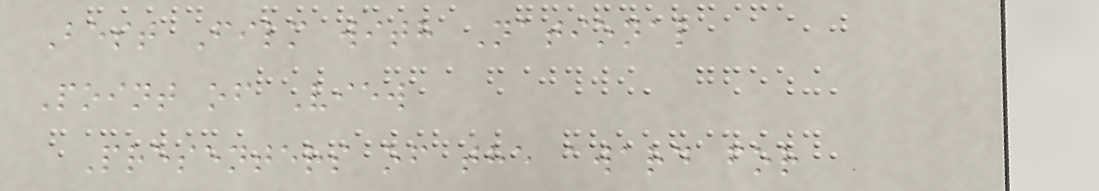Best Film with National
Point of View
Presenters of the award for
